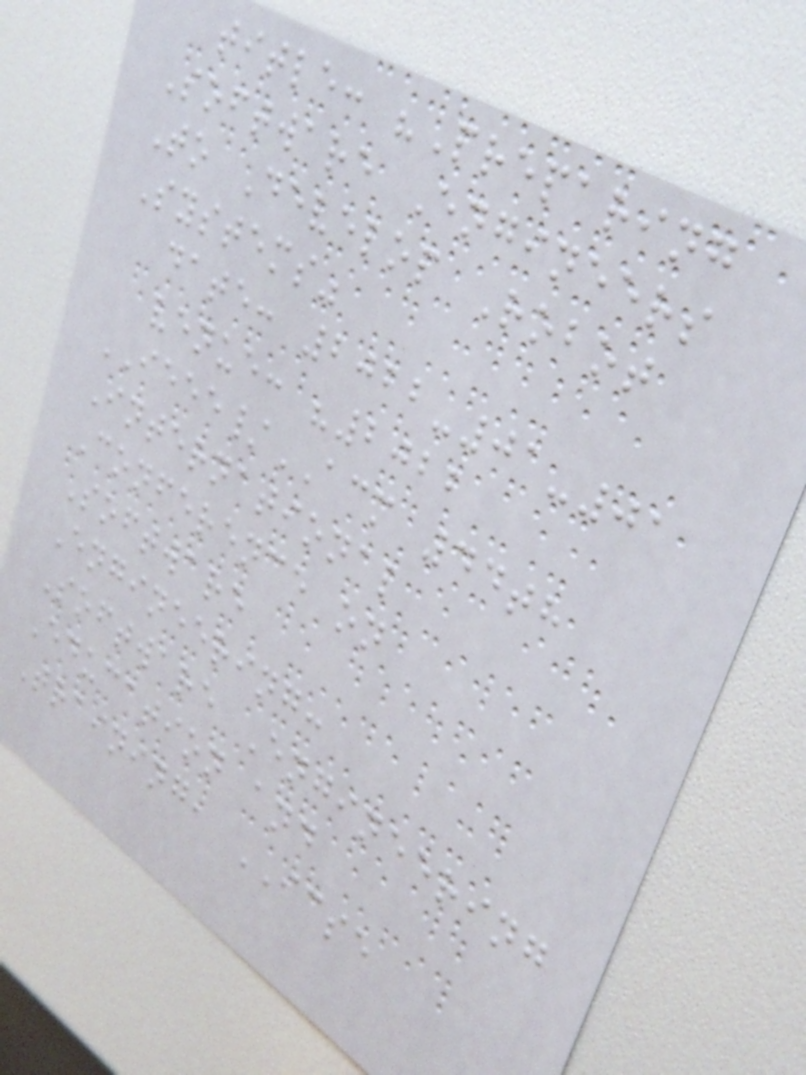title: "Preparing
Software Engineers
To Develop Robot
Systems"
date: 2022-01-01
venue: "2022
IEEE/ACM 44th
International
Conference on
Software
Engineering:
Software Engineering
Education and
Training, ICSE
